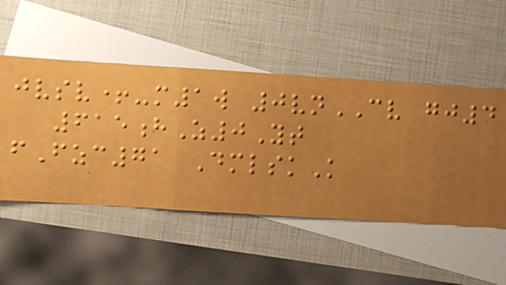jvsv+-m1w 0vnCV gj4
615hZ0Yt
fFzc71 DmlskK
